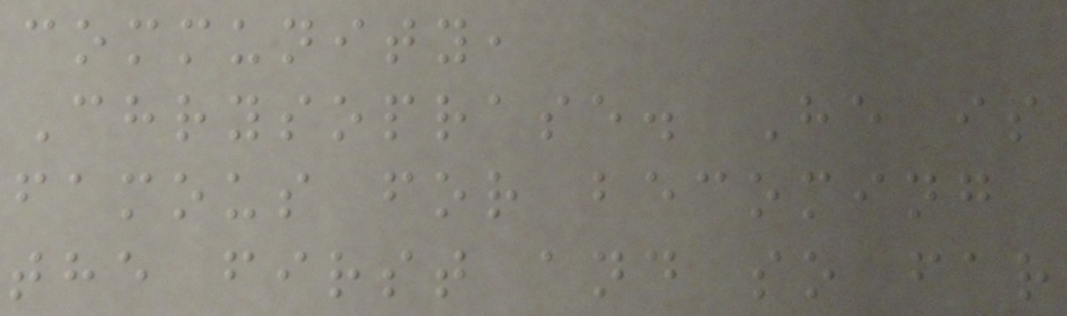community,
Chrysoprase. He is
famous for becoming
the first and so far
